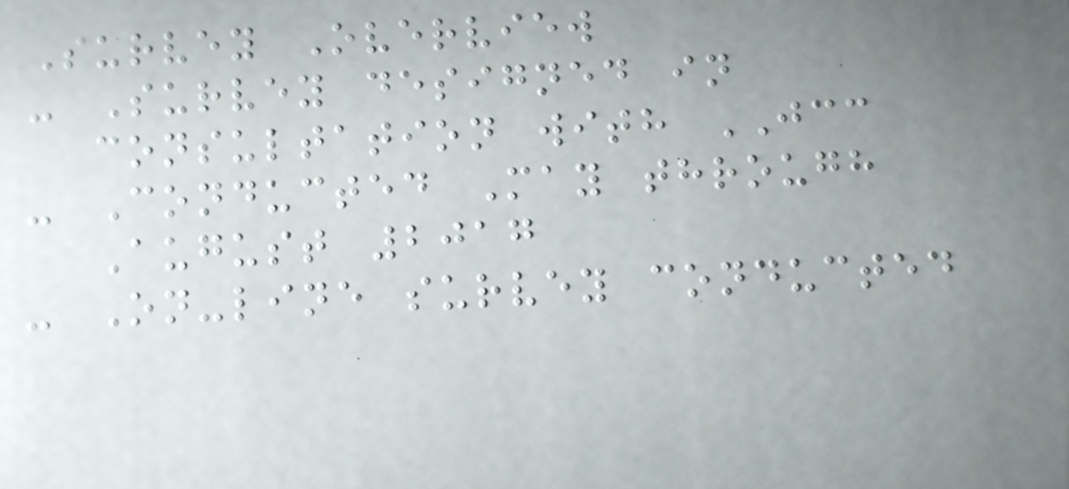Survey Overview
- Survey designed in
consultation with JCC
- Conducted May through
August 2017
- On-line survey conducted
